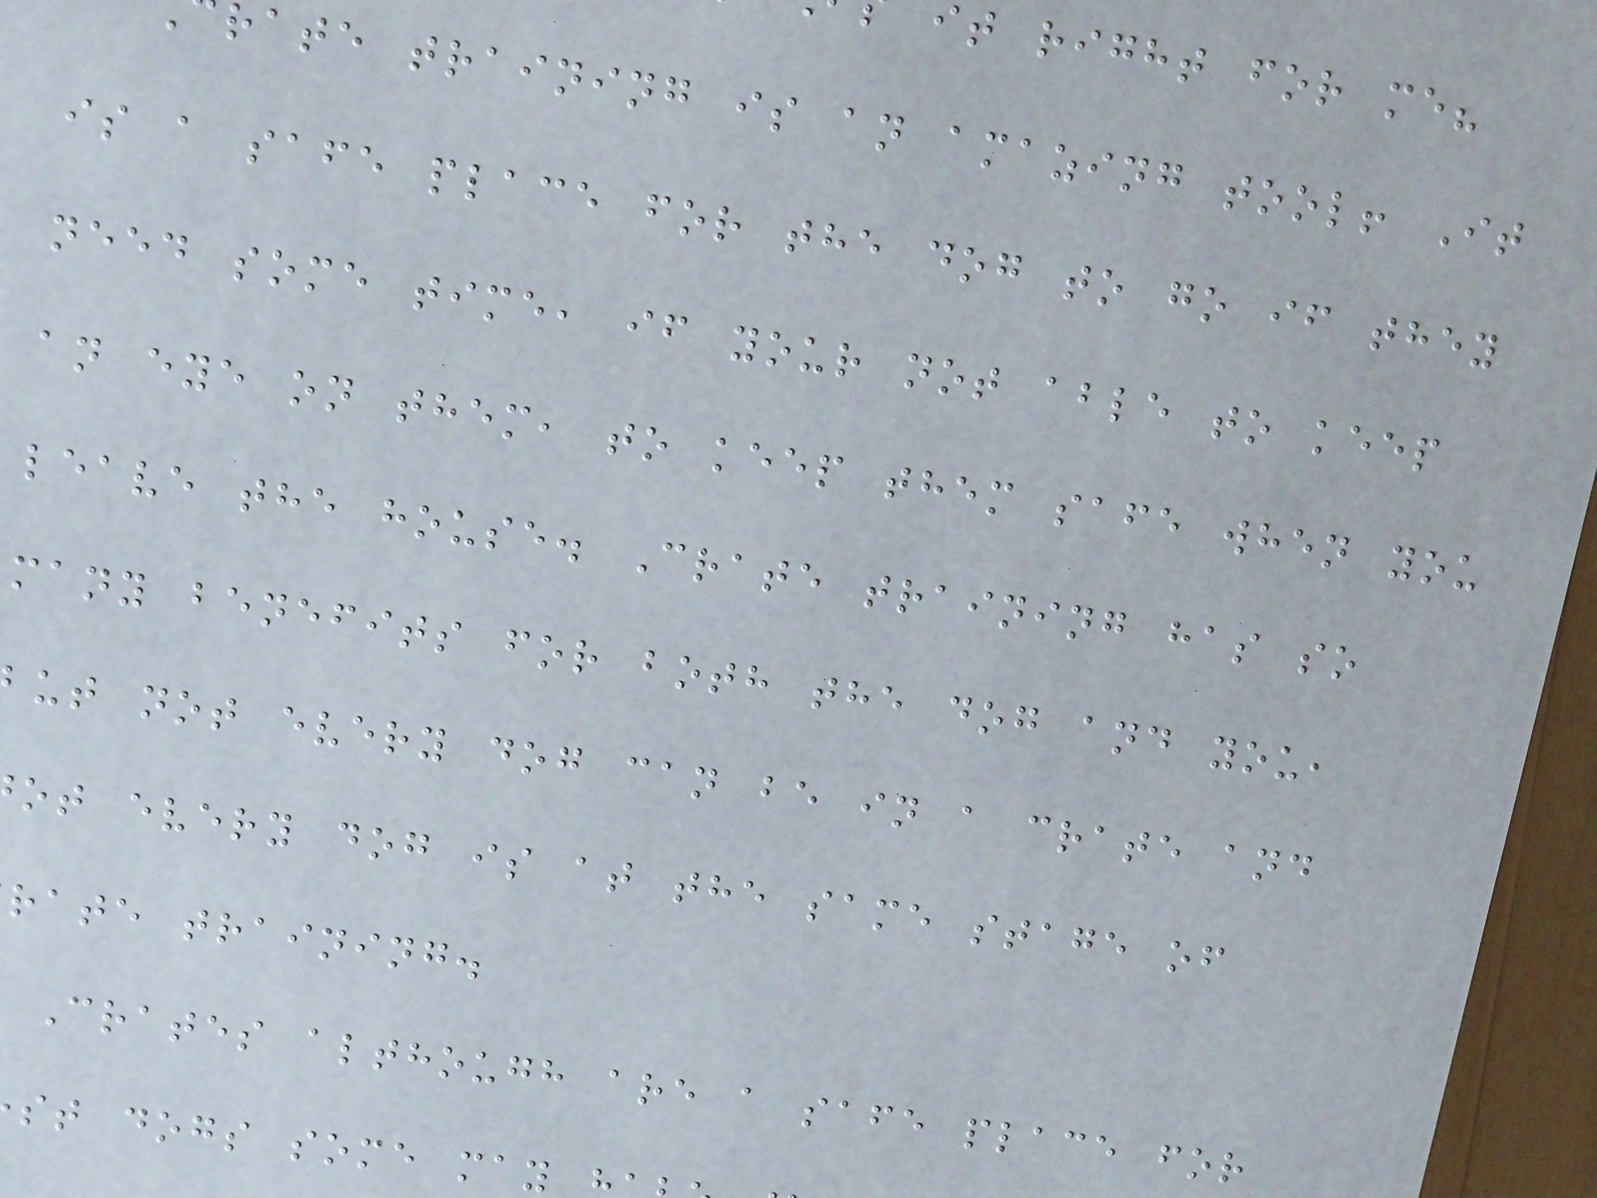it right for me?
rate training is an amazing tool! It
is a safe place for the dog to go if they
need some time, if your not able to keep
an eye on them, to keep them safe when you
leave the house. Crate training has so
many benefits for both the dog and you,
ut not every dog can be in a crate and
ot every dog is at the same stage of
rate training.
Crates although are a safe place for
st dogs some may
